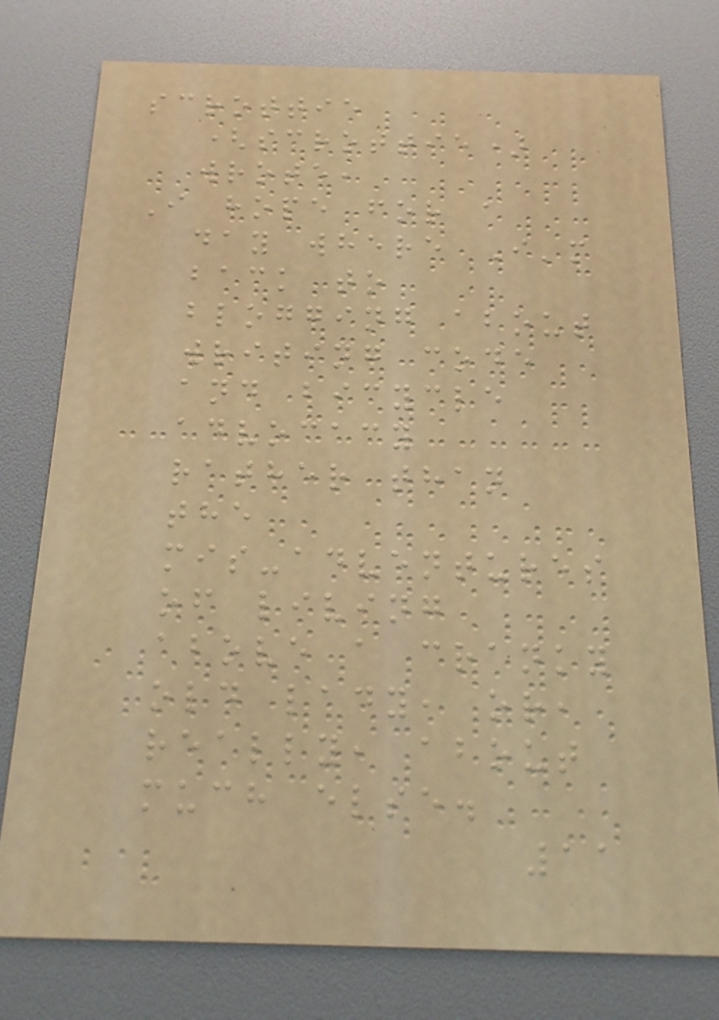scrottie
(scrottie)
wrote,
I hope for a
day where I'm
back to
blogging about
writing code
and bicycle
advocacy
rather than
the
mis-adventures
of living
above a cranky
old lady, or,
really, about
much else.
11
